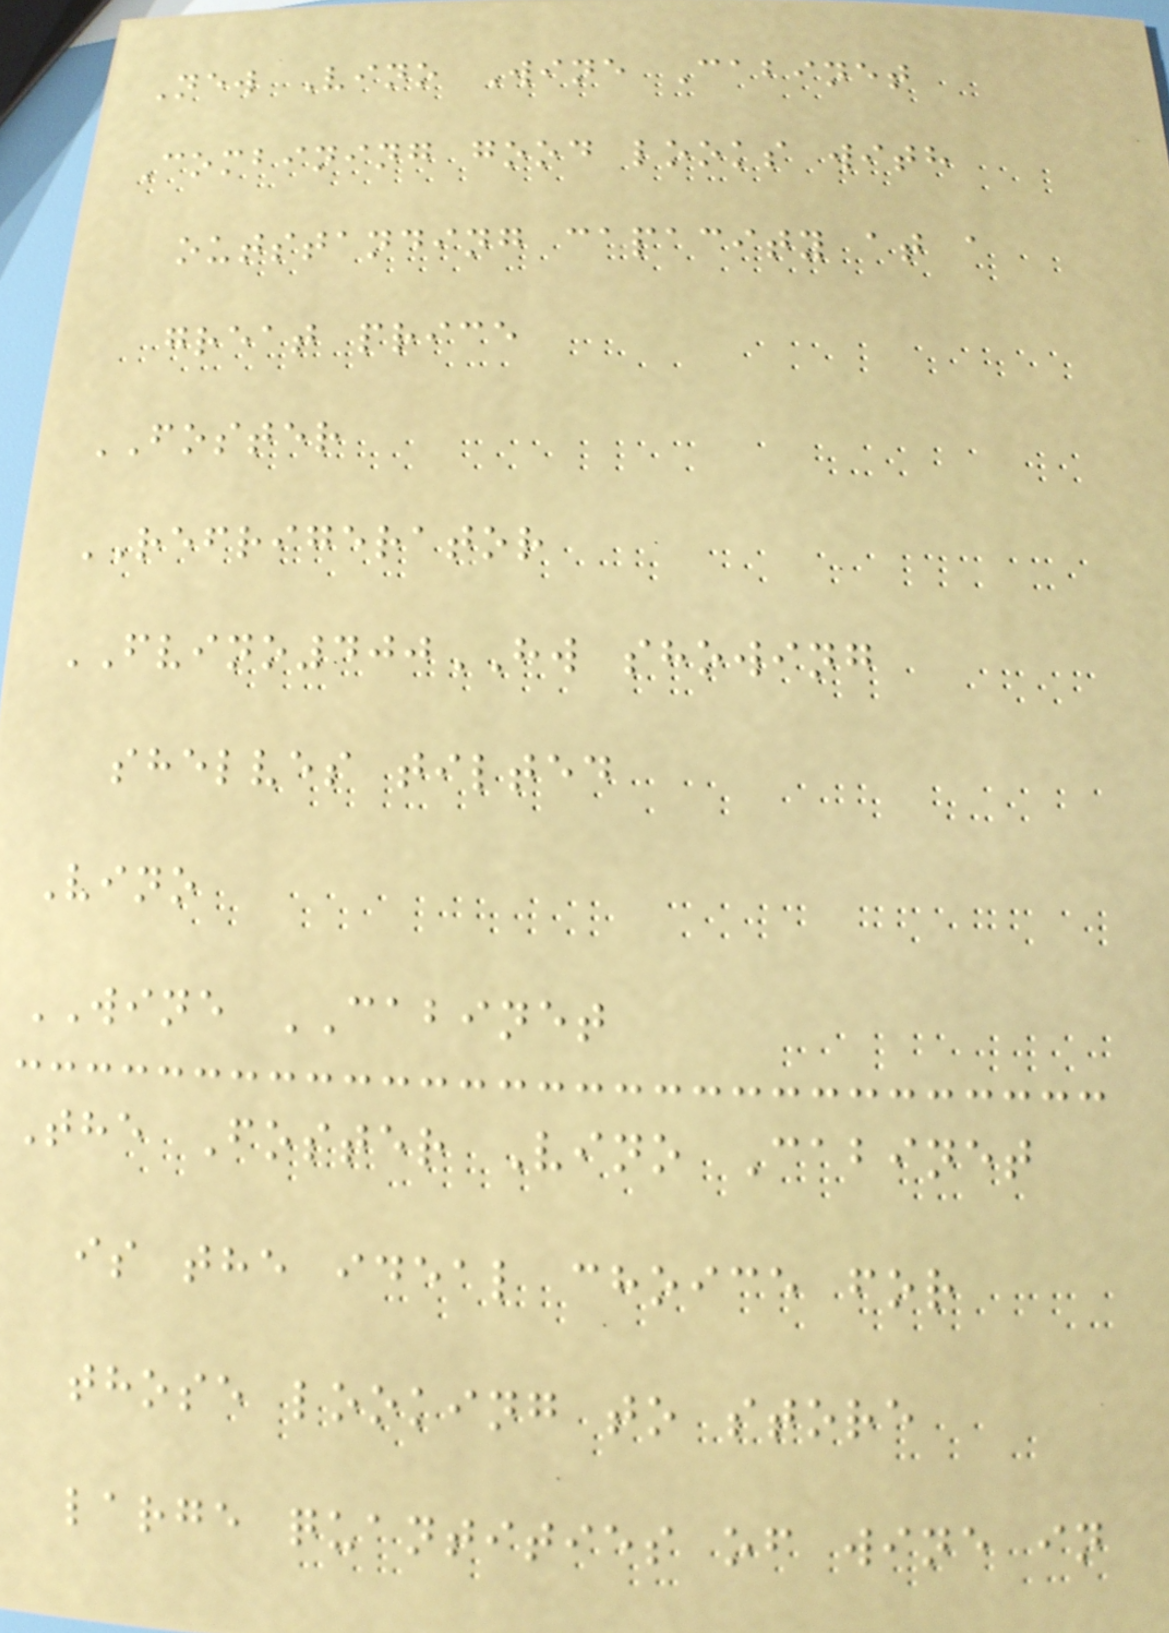New Vino Wine Cabinet
Combining good looks with
outstanding capacity at a
great price
FOSTER
REFRIGERATOR
FVINO400HW showing
shelves tilted
Vino
WINE CABINET
The Foster Vino Cabinet
is the ideal choice for
those looking to store
large quantities of wine in
